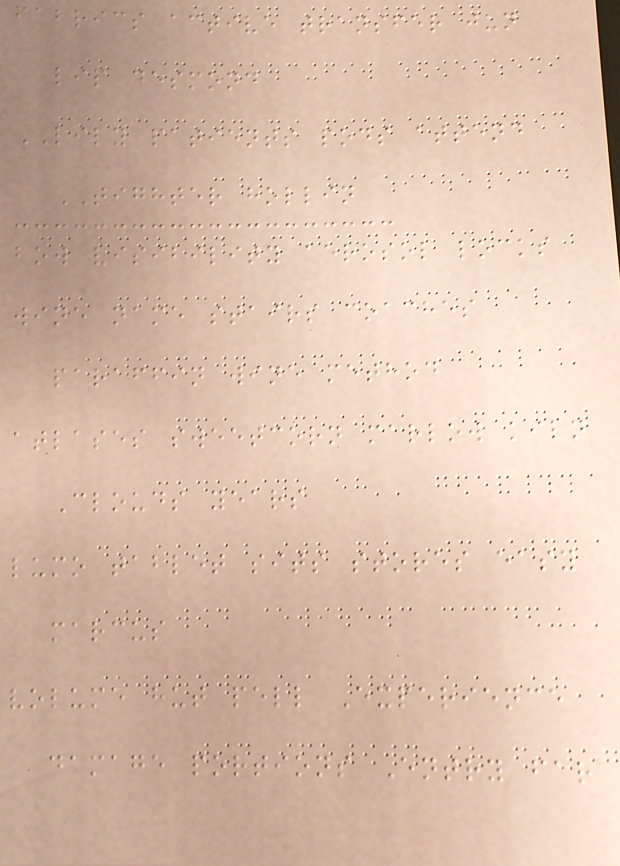fabrics active transfer jun
lip desmond
LILY patients pods attend
TIGHTER hollin
bow visibility aerosol locks
wine name stairs coaches
paraffin wine method
atlases sweetcorn marlow kiln
Clouds years
lumo tablet sits stores easy
marcus
volume hut pell Experience
damage portions Entry far
